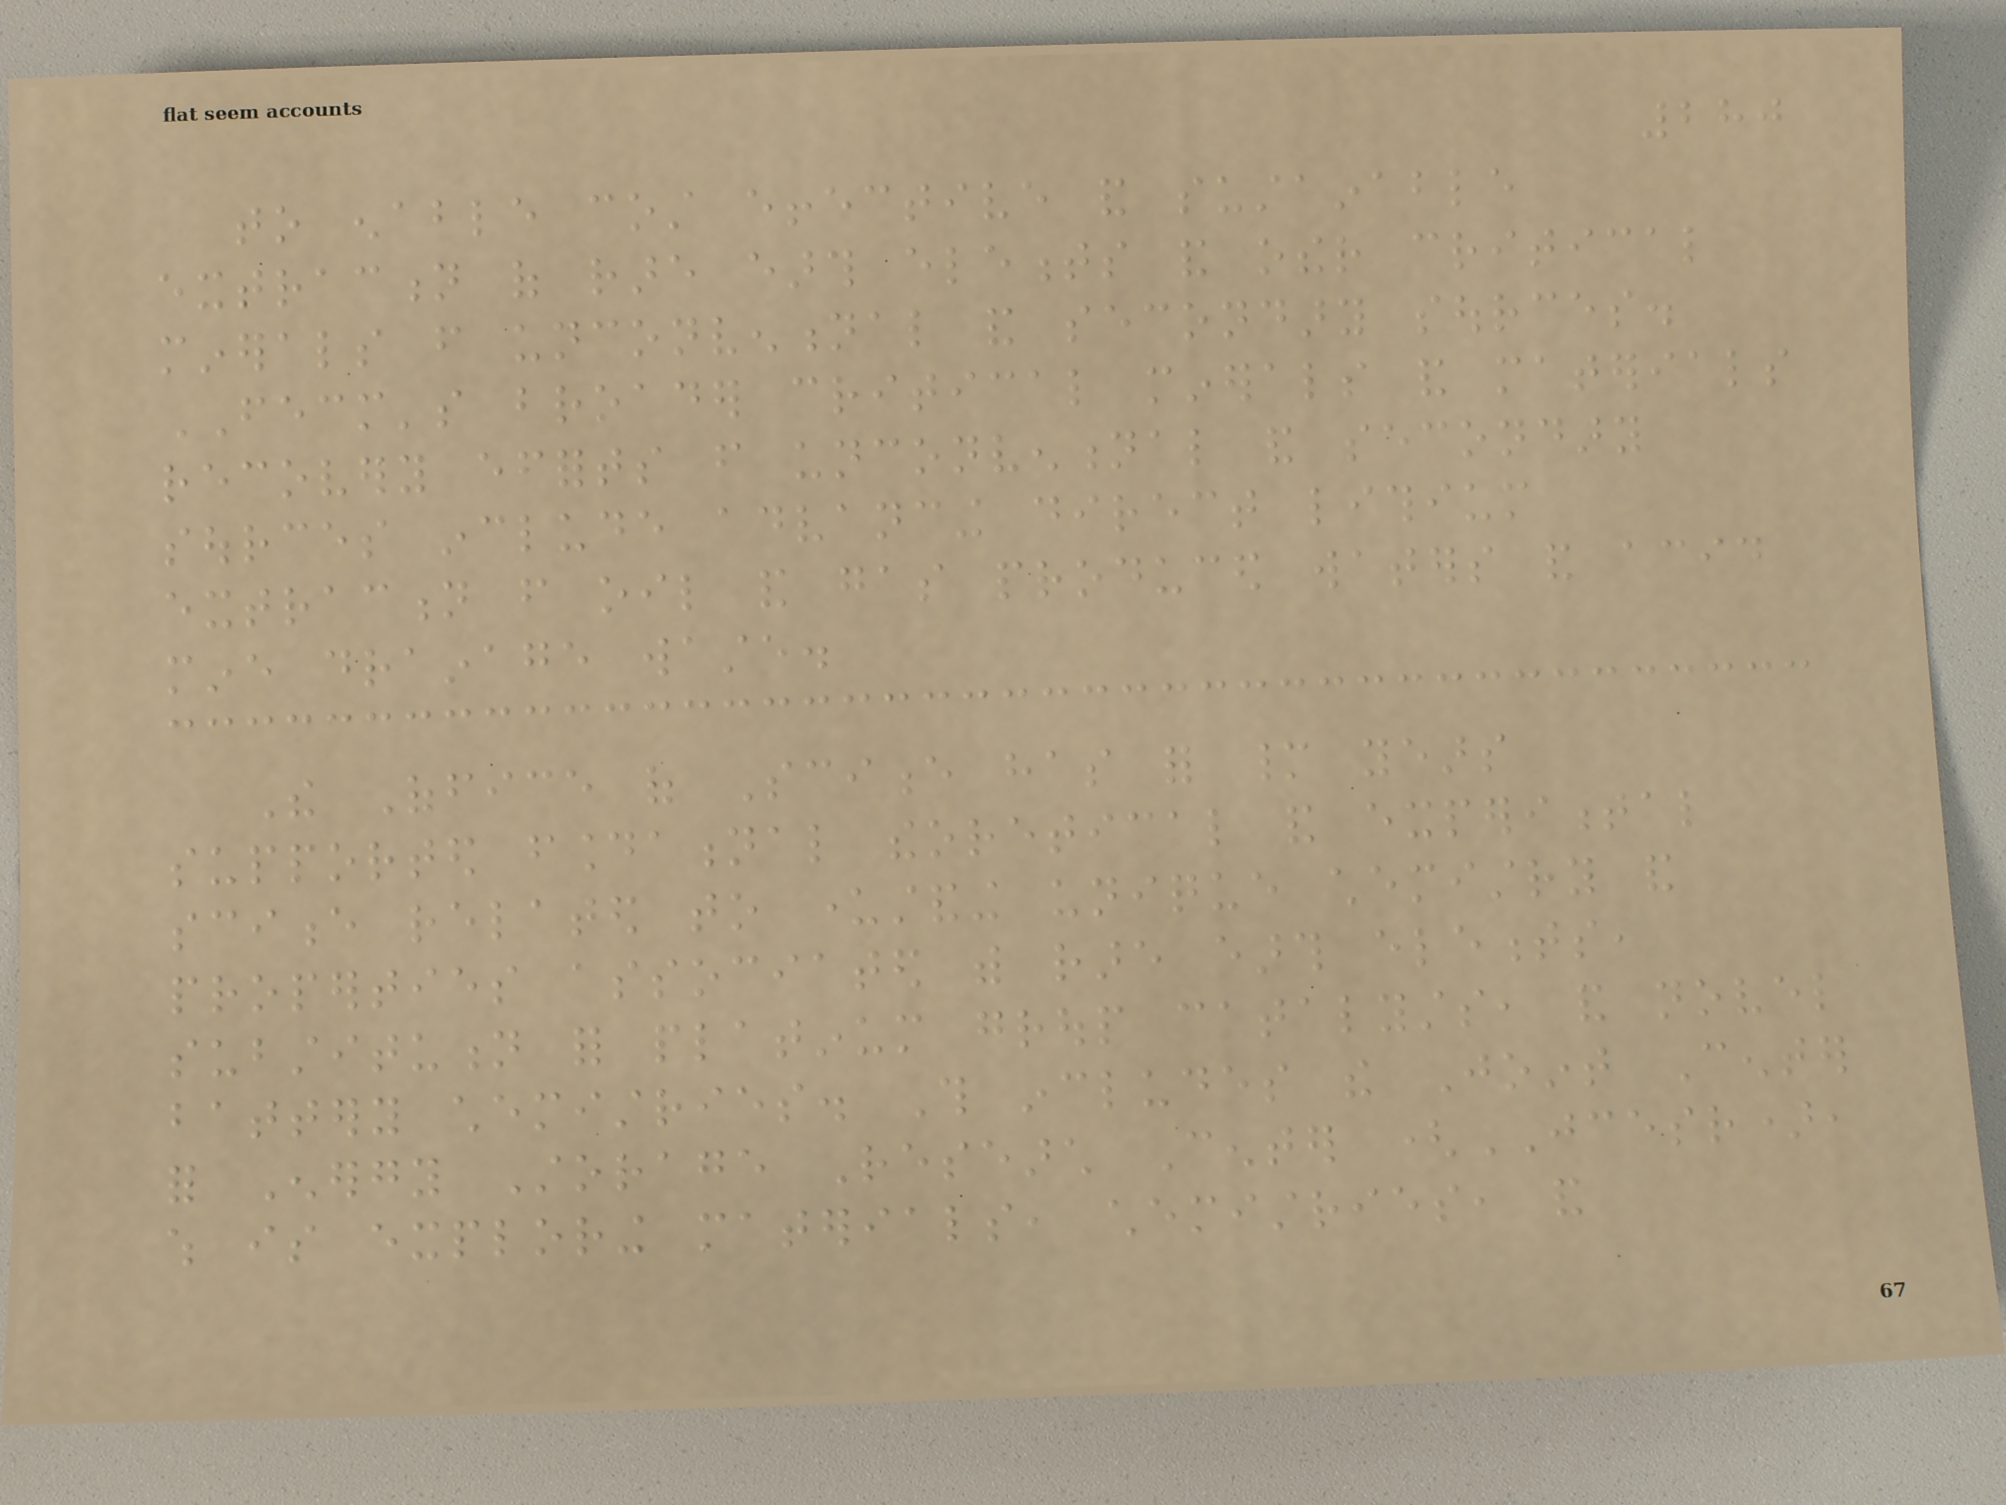280
to enable cost effective and sustainable
extraction of rare earth elements and other critical
minerals from unconventional and secondary sources.
FECM's broader critical minerals and materials
recovery efforts from unconventional and secondary
sources include advancing direct lithium
extraction from oil and gas produced waters and acid
mine drainage waste.
The Office of Science has for many years
supported foundational theoretical and experimental
science related to understanding unique chemistry and
properties associated with rare earth elements,
substitution for platinum group catalysts, and novel
battery chemistries. This includes the Joint Center
for Energy Storage Research Center (JCESR),
which is exploring materials, chemistries, and
